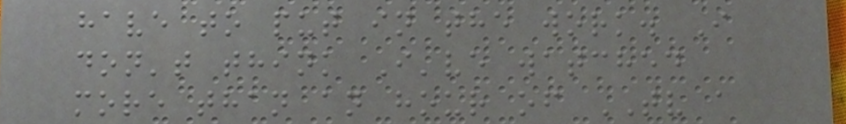have to put in the work. I
don't think I've watched
more than an hour of TV a
